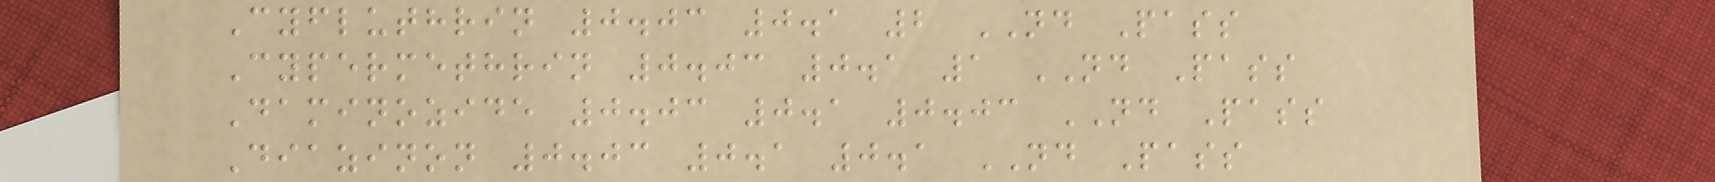Cyfluthrin 0.03 0.1 2 ND Pass
Cypermethrin 0.03 0.1 1 ND Pass
Daminozide 0.03 0.1 0.03 ND Pass
Diazinon 0.03 0.1 0.1 ND Pass
